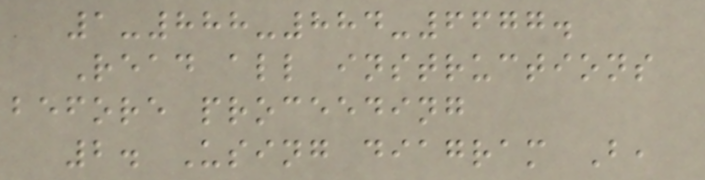1-888-884-6677.
Read all instructions
before proceeding
2. Using diagram B,
